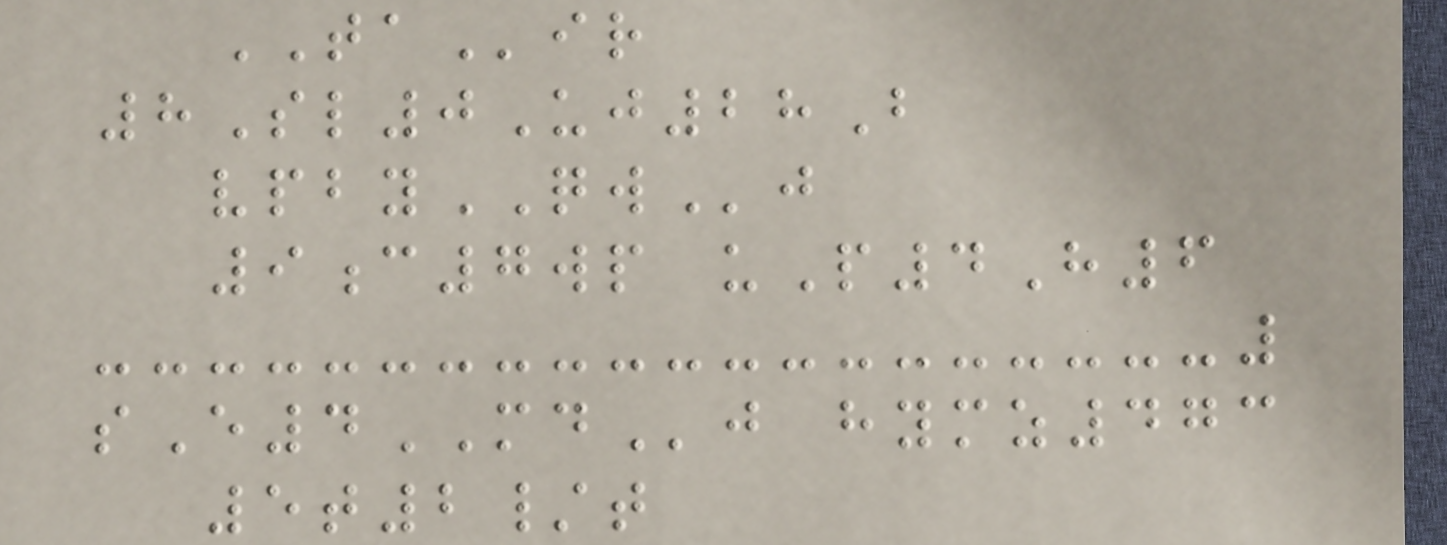TAir
8Sl0Uj28B
vpbyQWj
9c7wp uP4H6
sE4MDj hymz473
5t2/t
